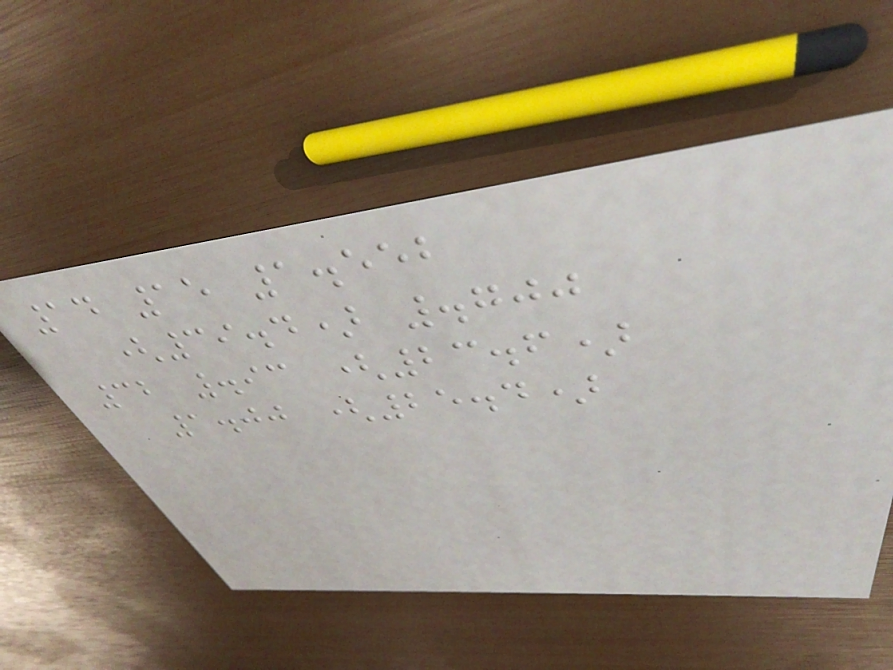14 15 1.552
(39.4) .700
32 .93 (23.6)
1.00 (25.4)
